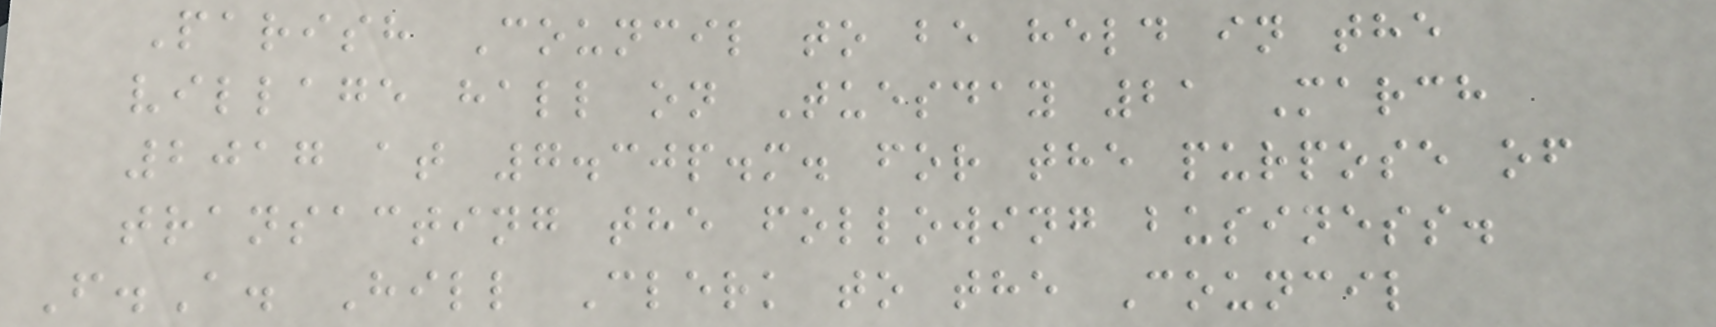Parish Council to be held in the
village hall on Tuesday 21 March
2017 at 7.30p.m. for the purpose of
transacting the following business.
F.A. Hill Clerk to the Council
